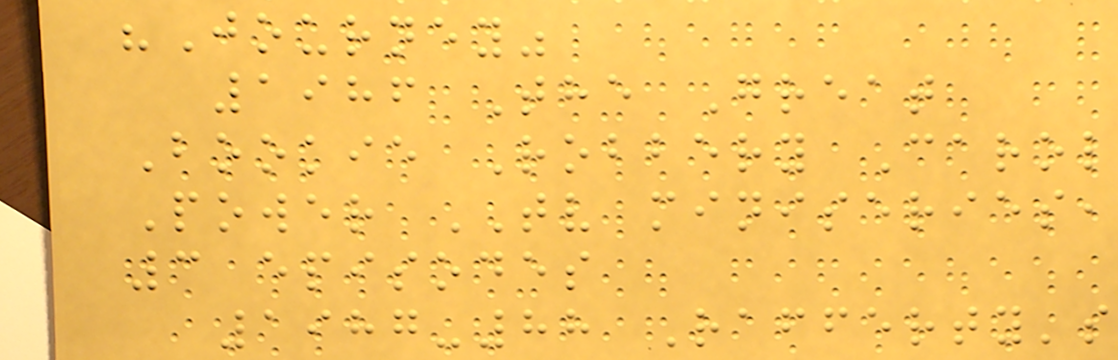"Journey"
1986 The Great
Bookie Robbery Carol
Power TV miniseries,
3 episodes
1987-88 Rafferty's
